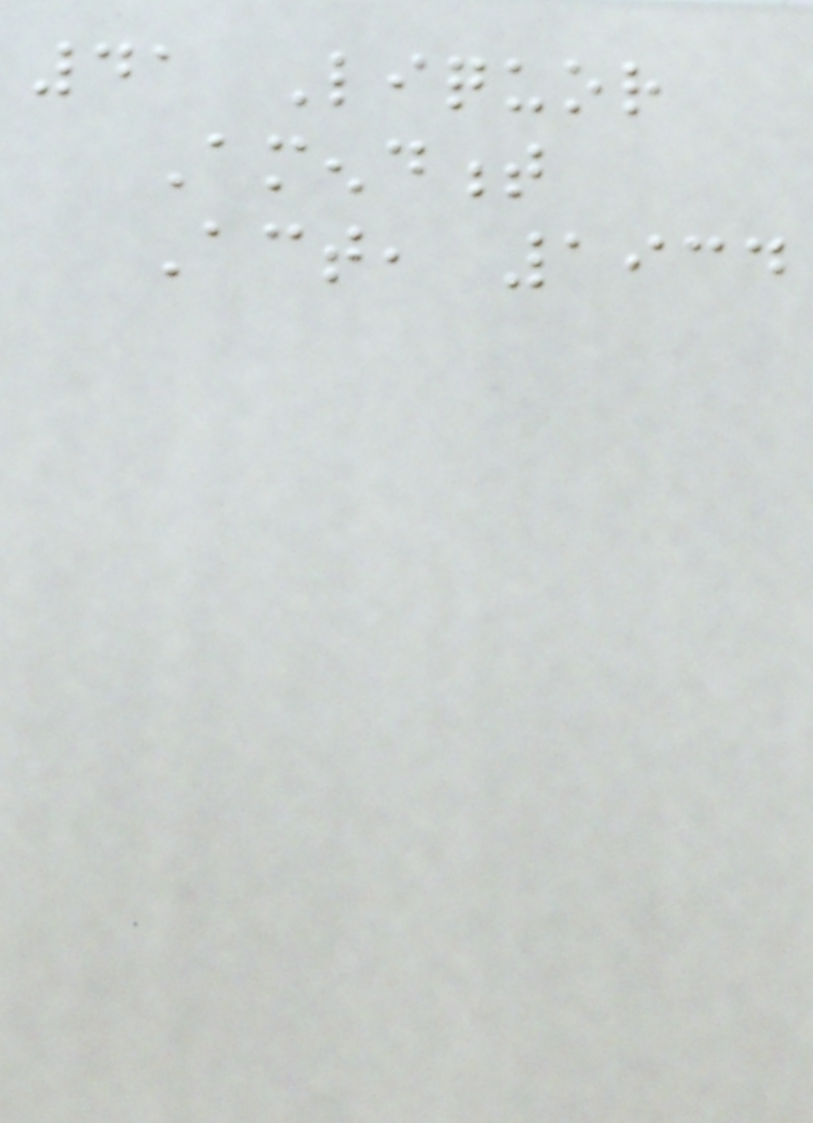41 Liquor
Amendment
Act, 1934
